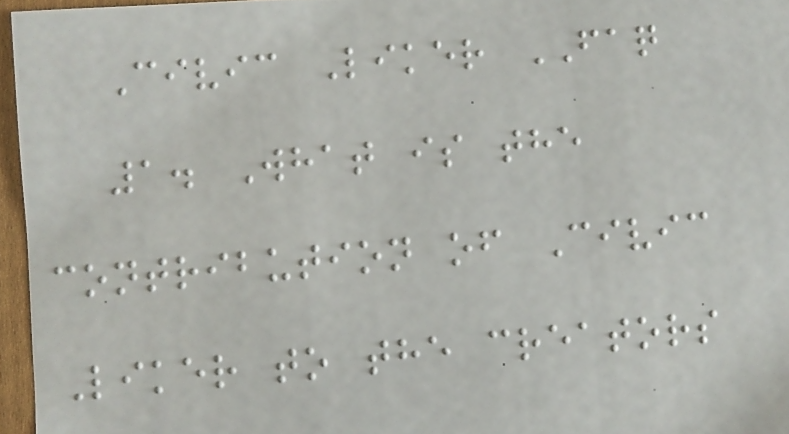Civic Liker FAQ
1. What is the
contribution of Civic
Liker to the creators
